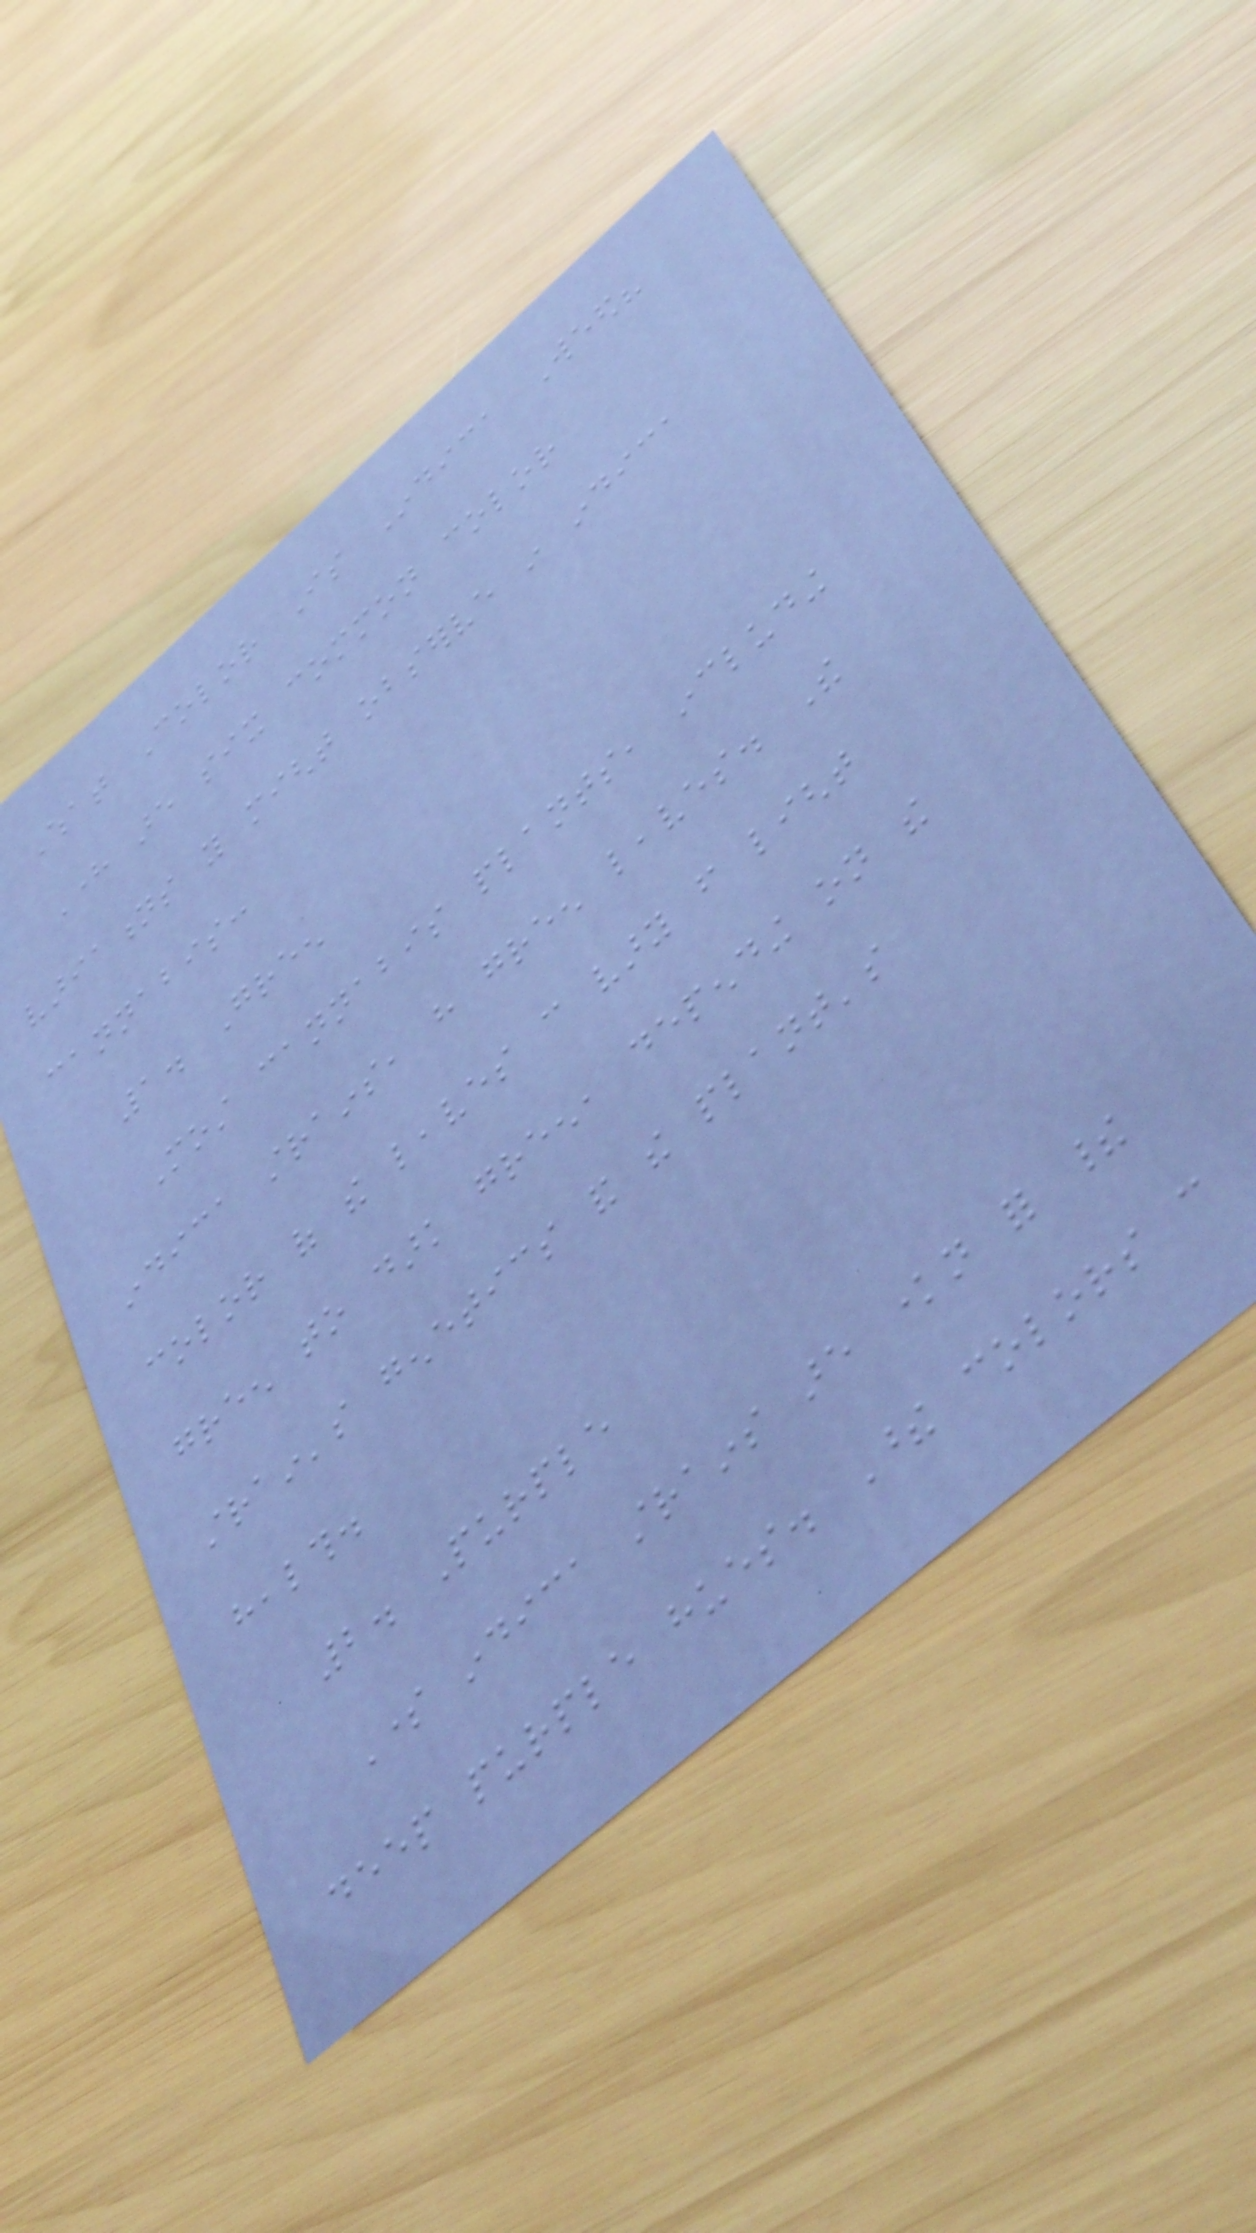What Color Is Indica Weed?
Here are six common color
variations you might observe in indica
cannabis:
1. Green
Most cannabis plants, including
indica strains, have green leaves. The
color of the leaves can vary from light
green to dark green, depending on the
strain's genetics and the plant's
health.
2. Purple
Some indica strains are known for their
deep purple hues. These colors can
